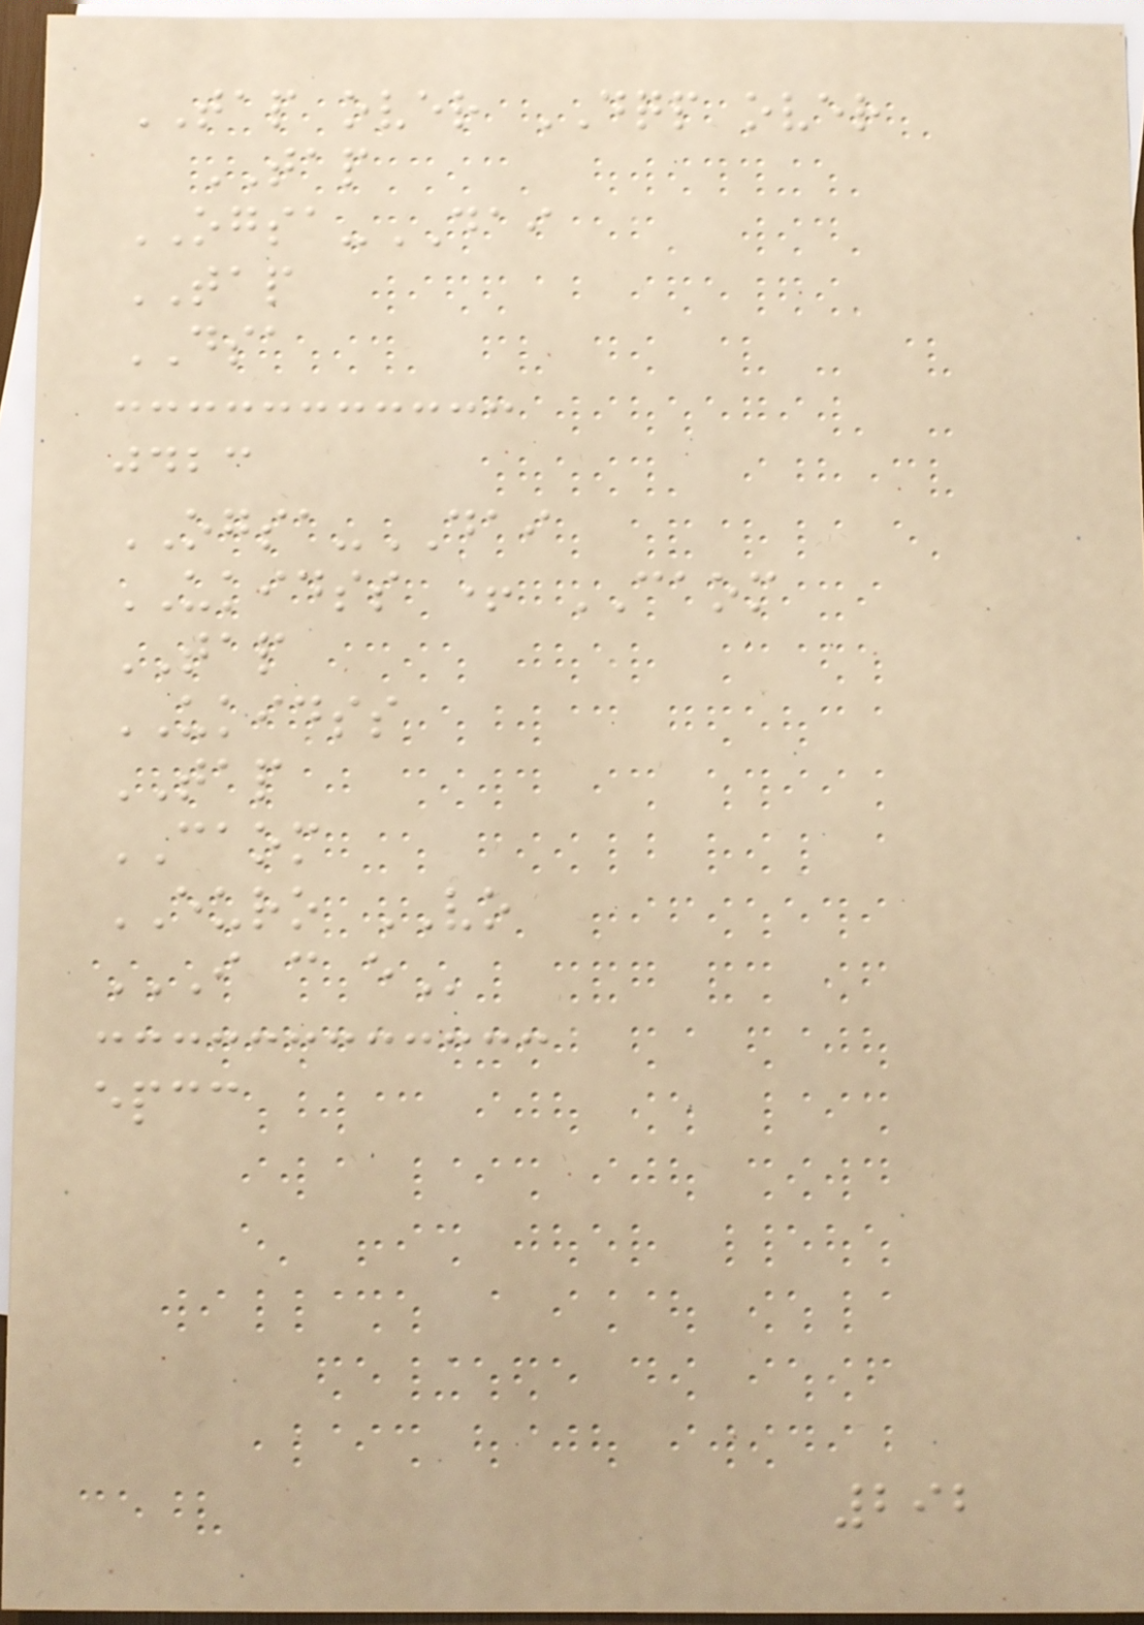TAP over DQP over
TAP
OGSA-DAI
TAP
DSA
jdbc
OGSA-DAI
UKIDSS + CAOM
TAP
UKIDSS
TAP
CAOM
EURO VO
I C E
epcc
292
